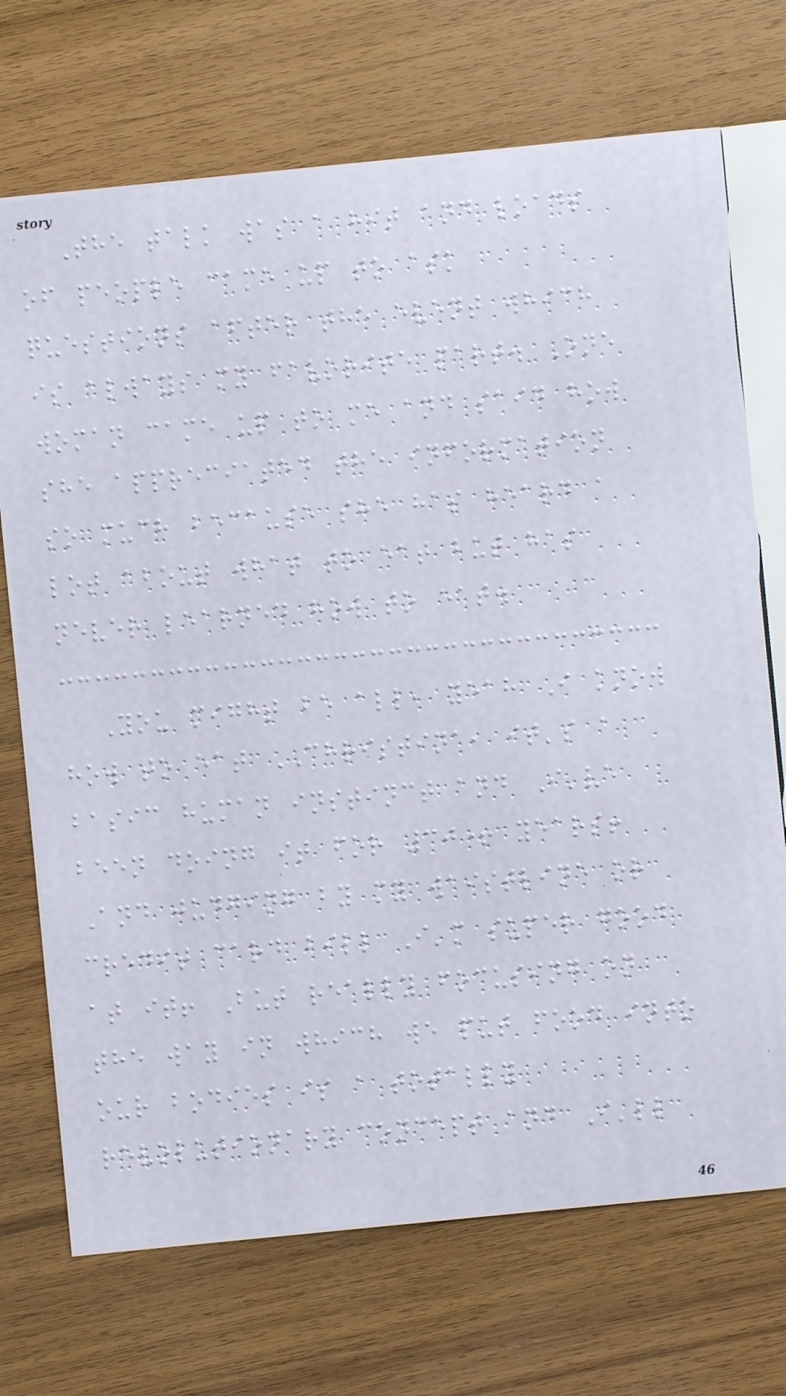The talk was a hit and loads
of people came up to ask
questions after the event which
is always my favorite part. One
woman came up to me and said how
she appreciated the information
so much because she has heard a
lot about what to eat but has
never learned how to eat.
You might be all, yeah I know
how to eat CHRISTINA, it's a
basic human instinct and I've
been doing it for 30+ years!
And judging by my waistline or
credit card bill I'm super good
at it! But really focusing on
the way in which we put food into
our bodies is a totally
revolutionary concept and I'll
